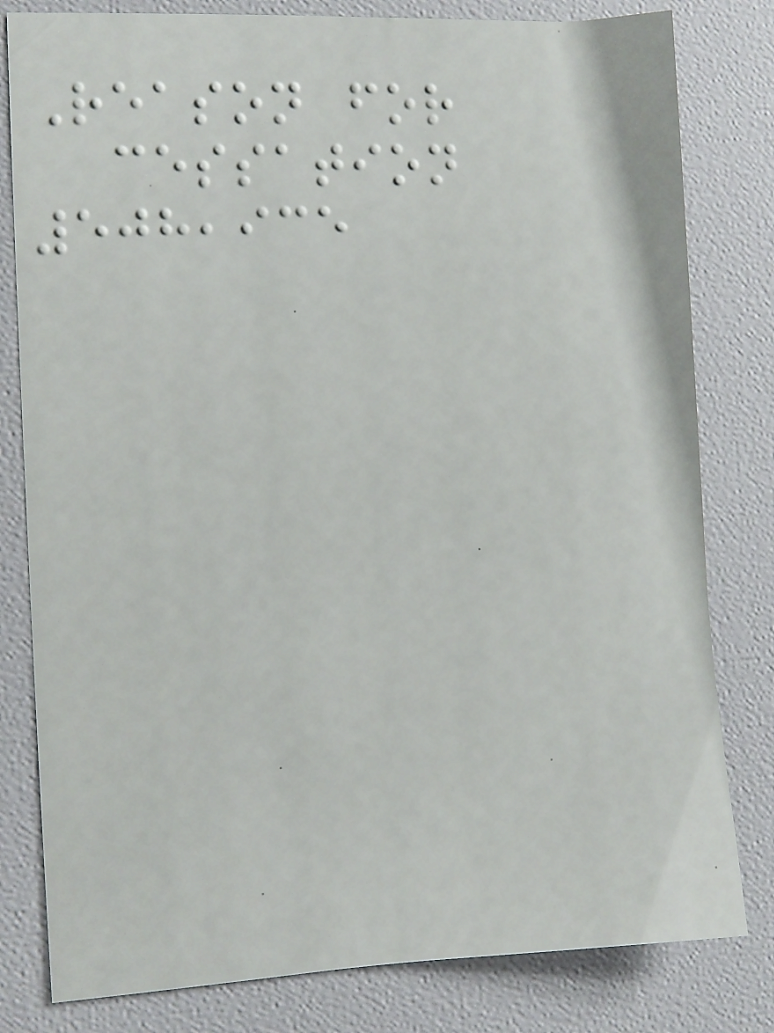Reason for
cessation
508,935
